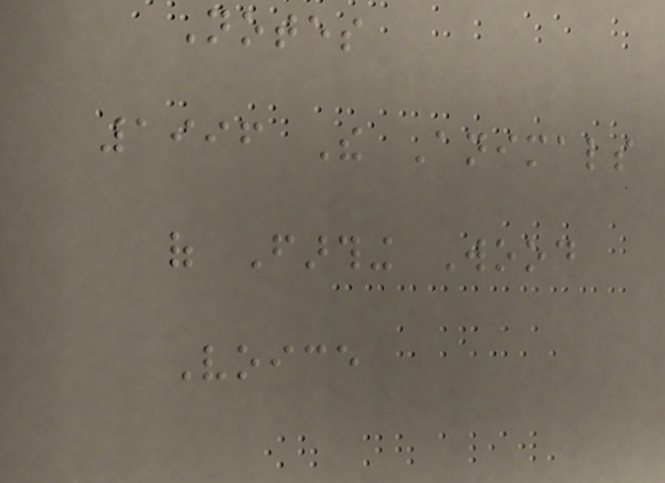Notes
1996 The Animals
of Farthing Wood
Voice
